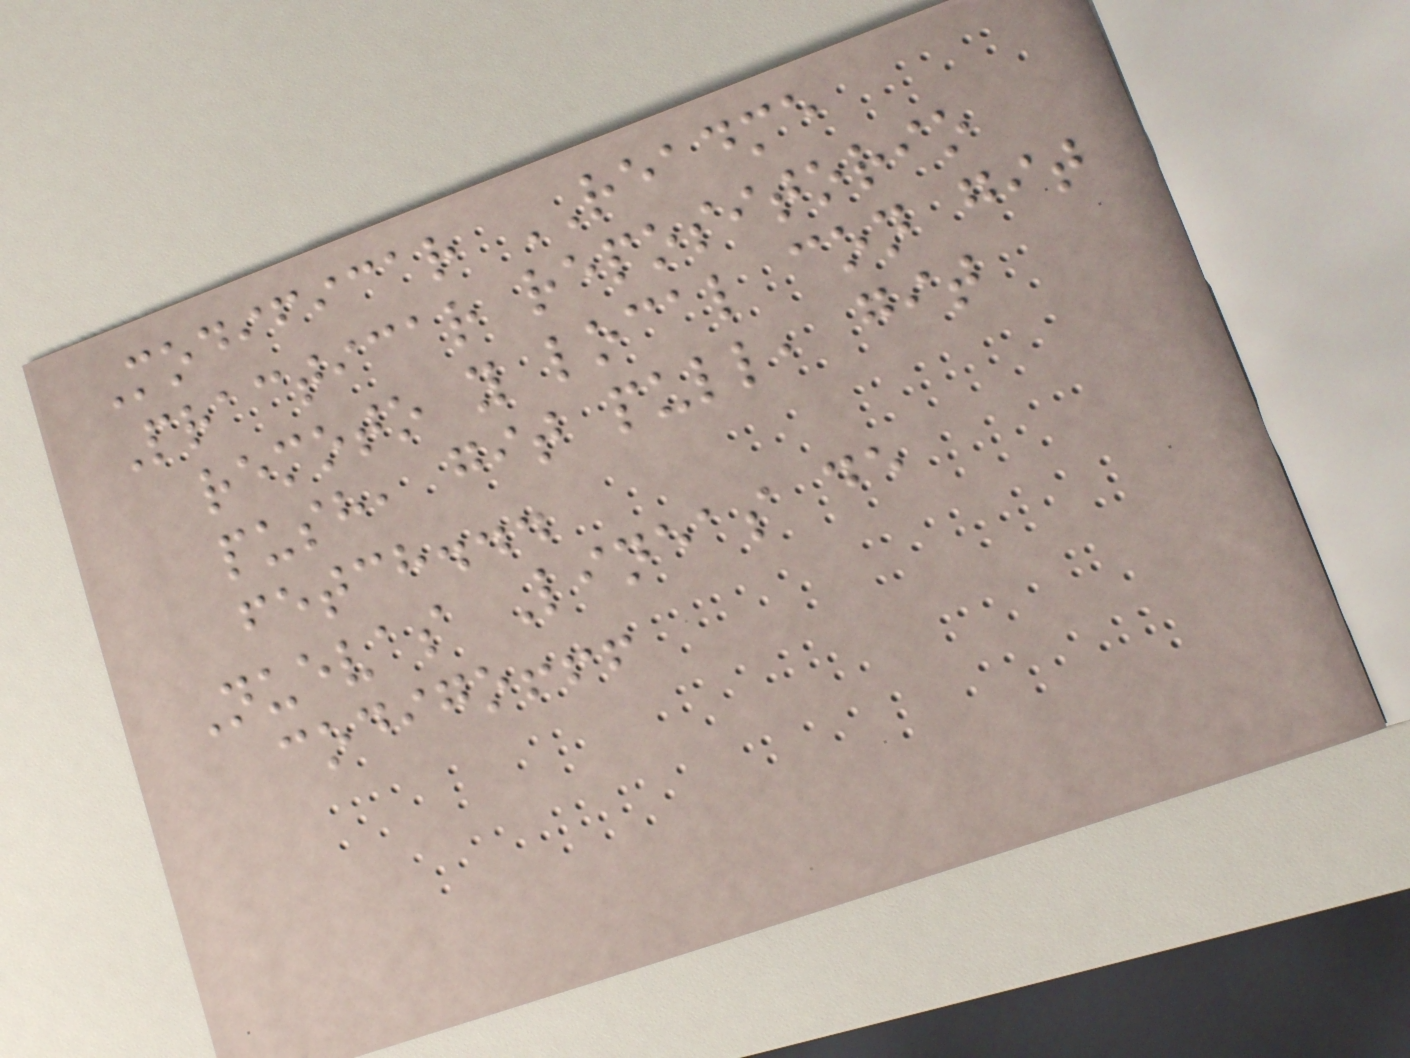Modificar README
Practicar repositorio
remoto y local con git
push, git pull, git
fetch...
Nuevas Lineas de
codigo!!!
